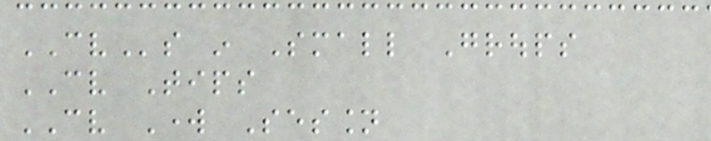CVs in Small Groups
CV Tips
CV Work Session
